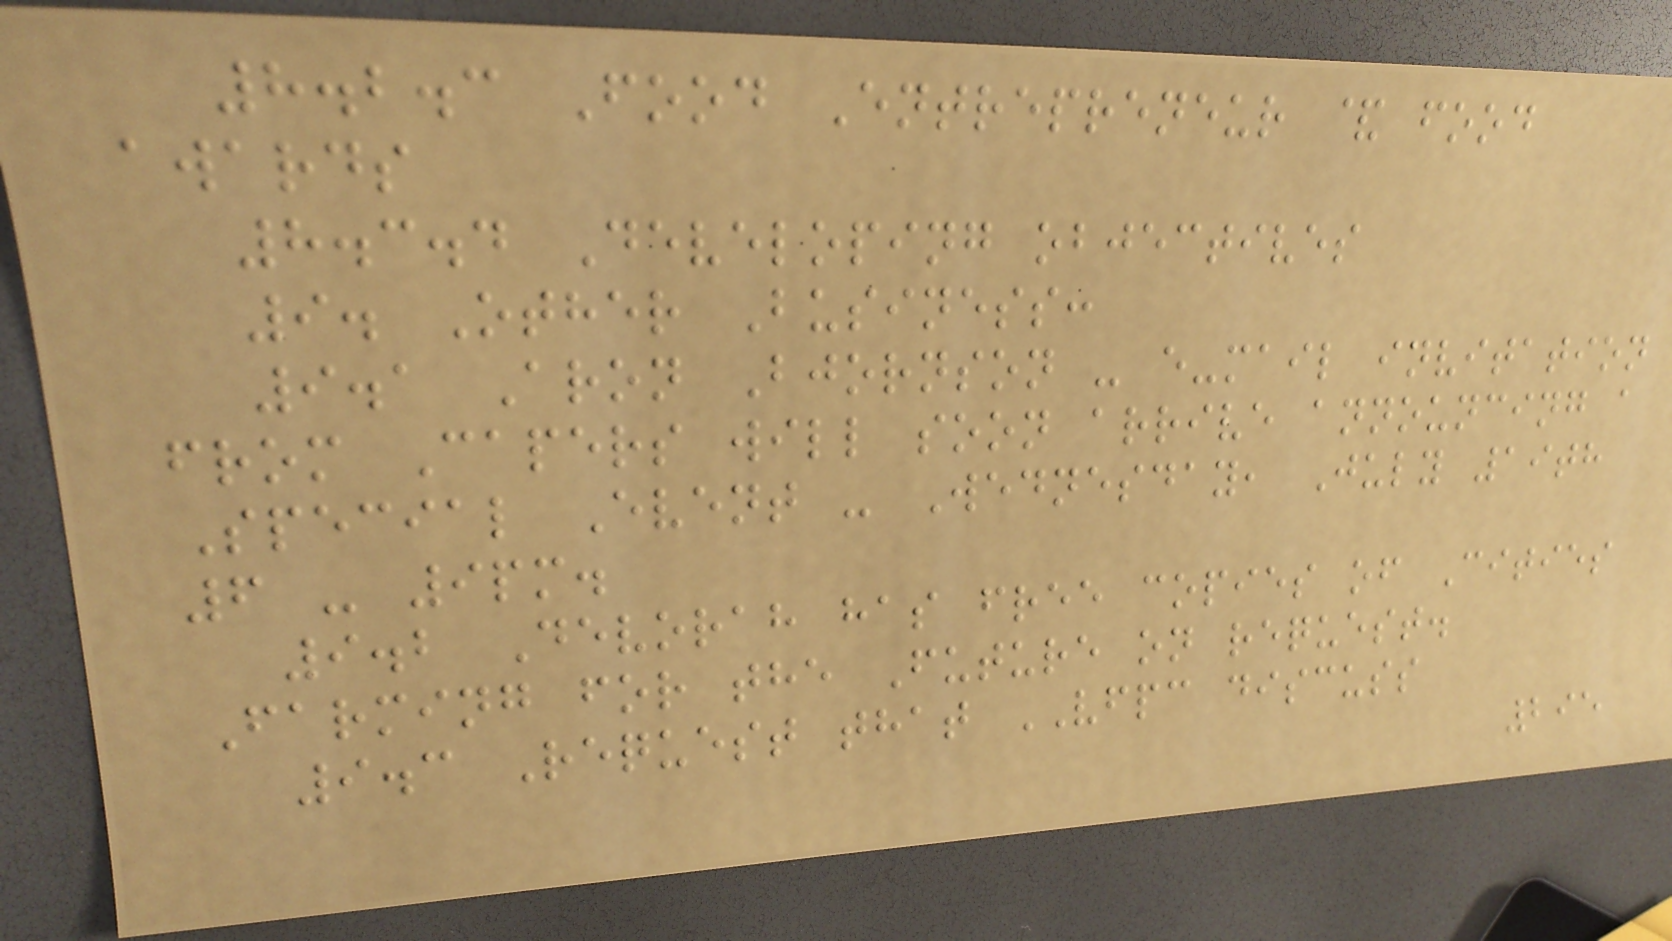8.2.3 Food Entrepreneur & food
awards
8.3.4 Developing objectives
9. Other Business:
9.1 Aron Bjornson - e-mail invitation
from Capers will soon arrive announcing a
Special Event - Wednesday, July 19th
6 - 9pm.
9.2 Devorah has free copies of Cities
Farming for the Future on request.
9.3 Request that VFPC discuss
295
